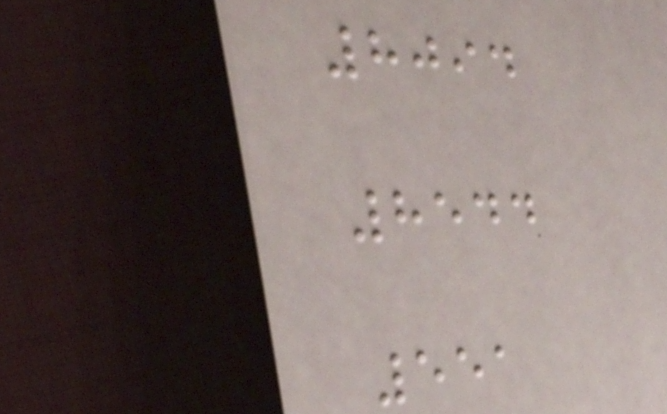8094
8544
551
